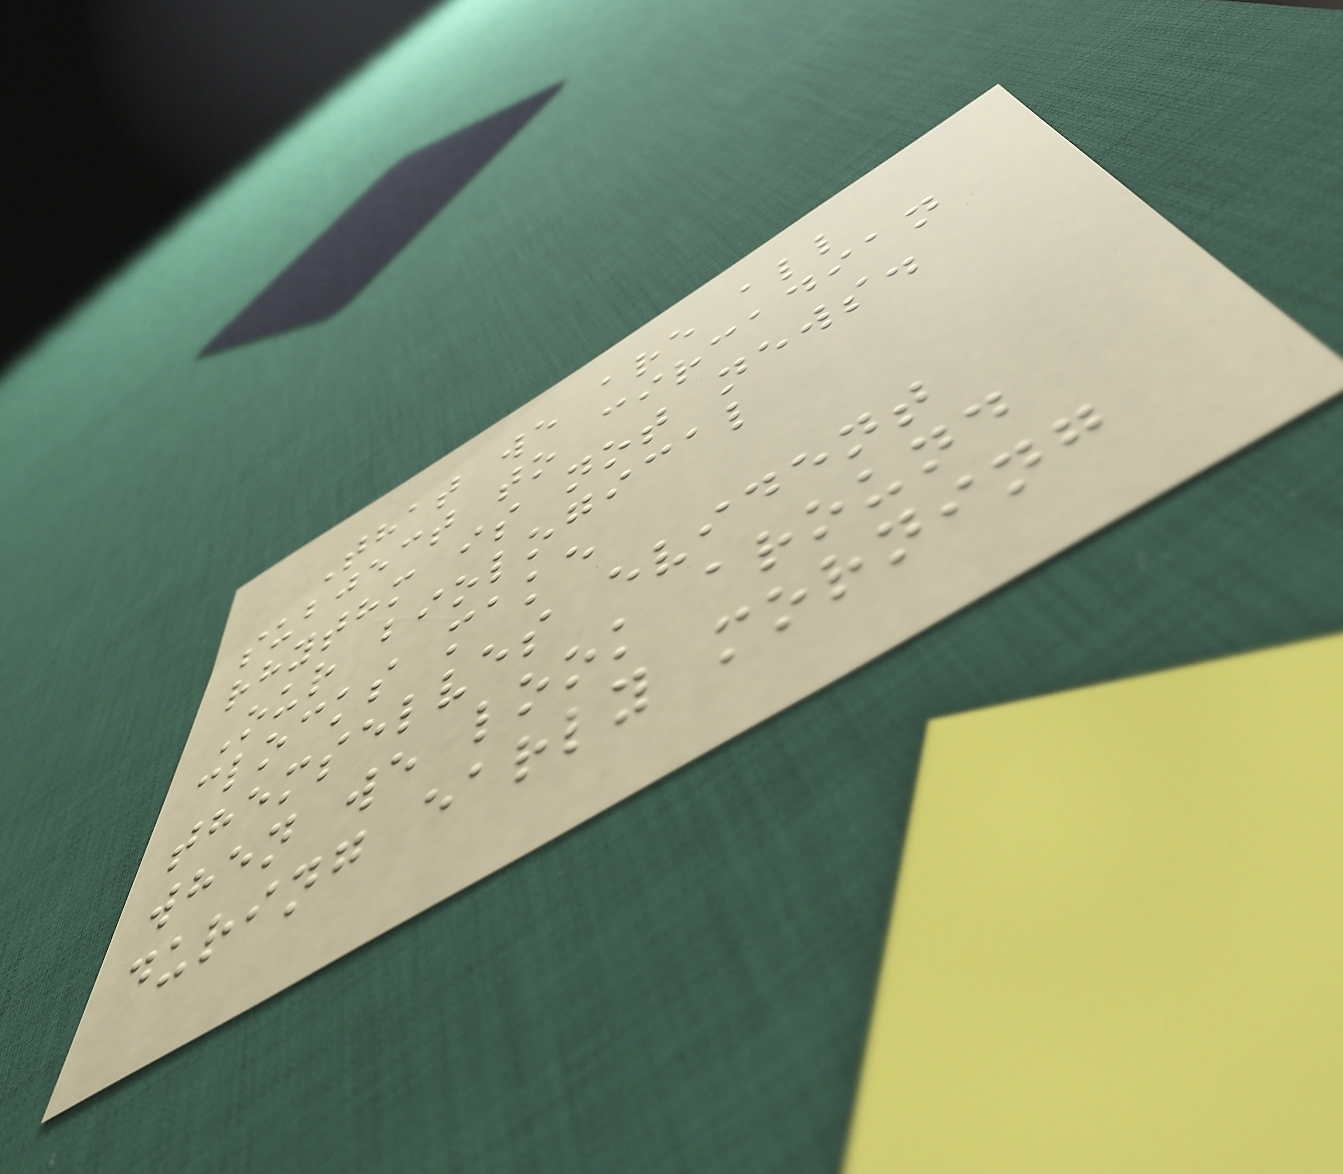That we are all
subject to circadian
rhythm is not news.
Our biological
clocks make
themselves evident
when we look around
during early morning
